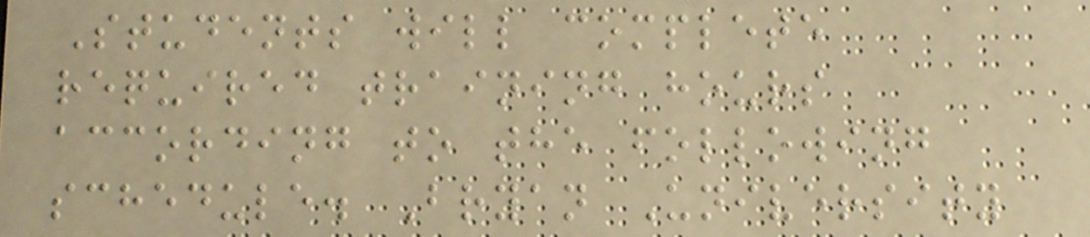Students will complete
required training hours
according to the following
schedule. Bryan University
